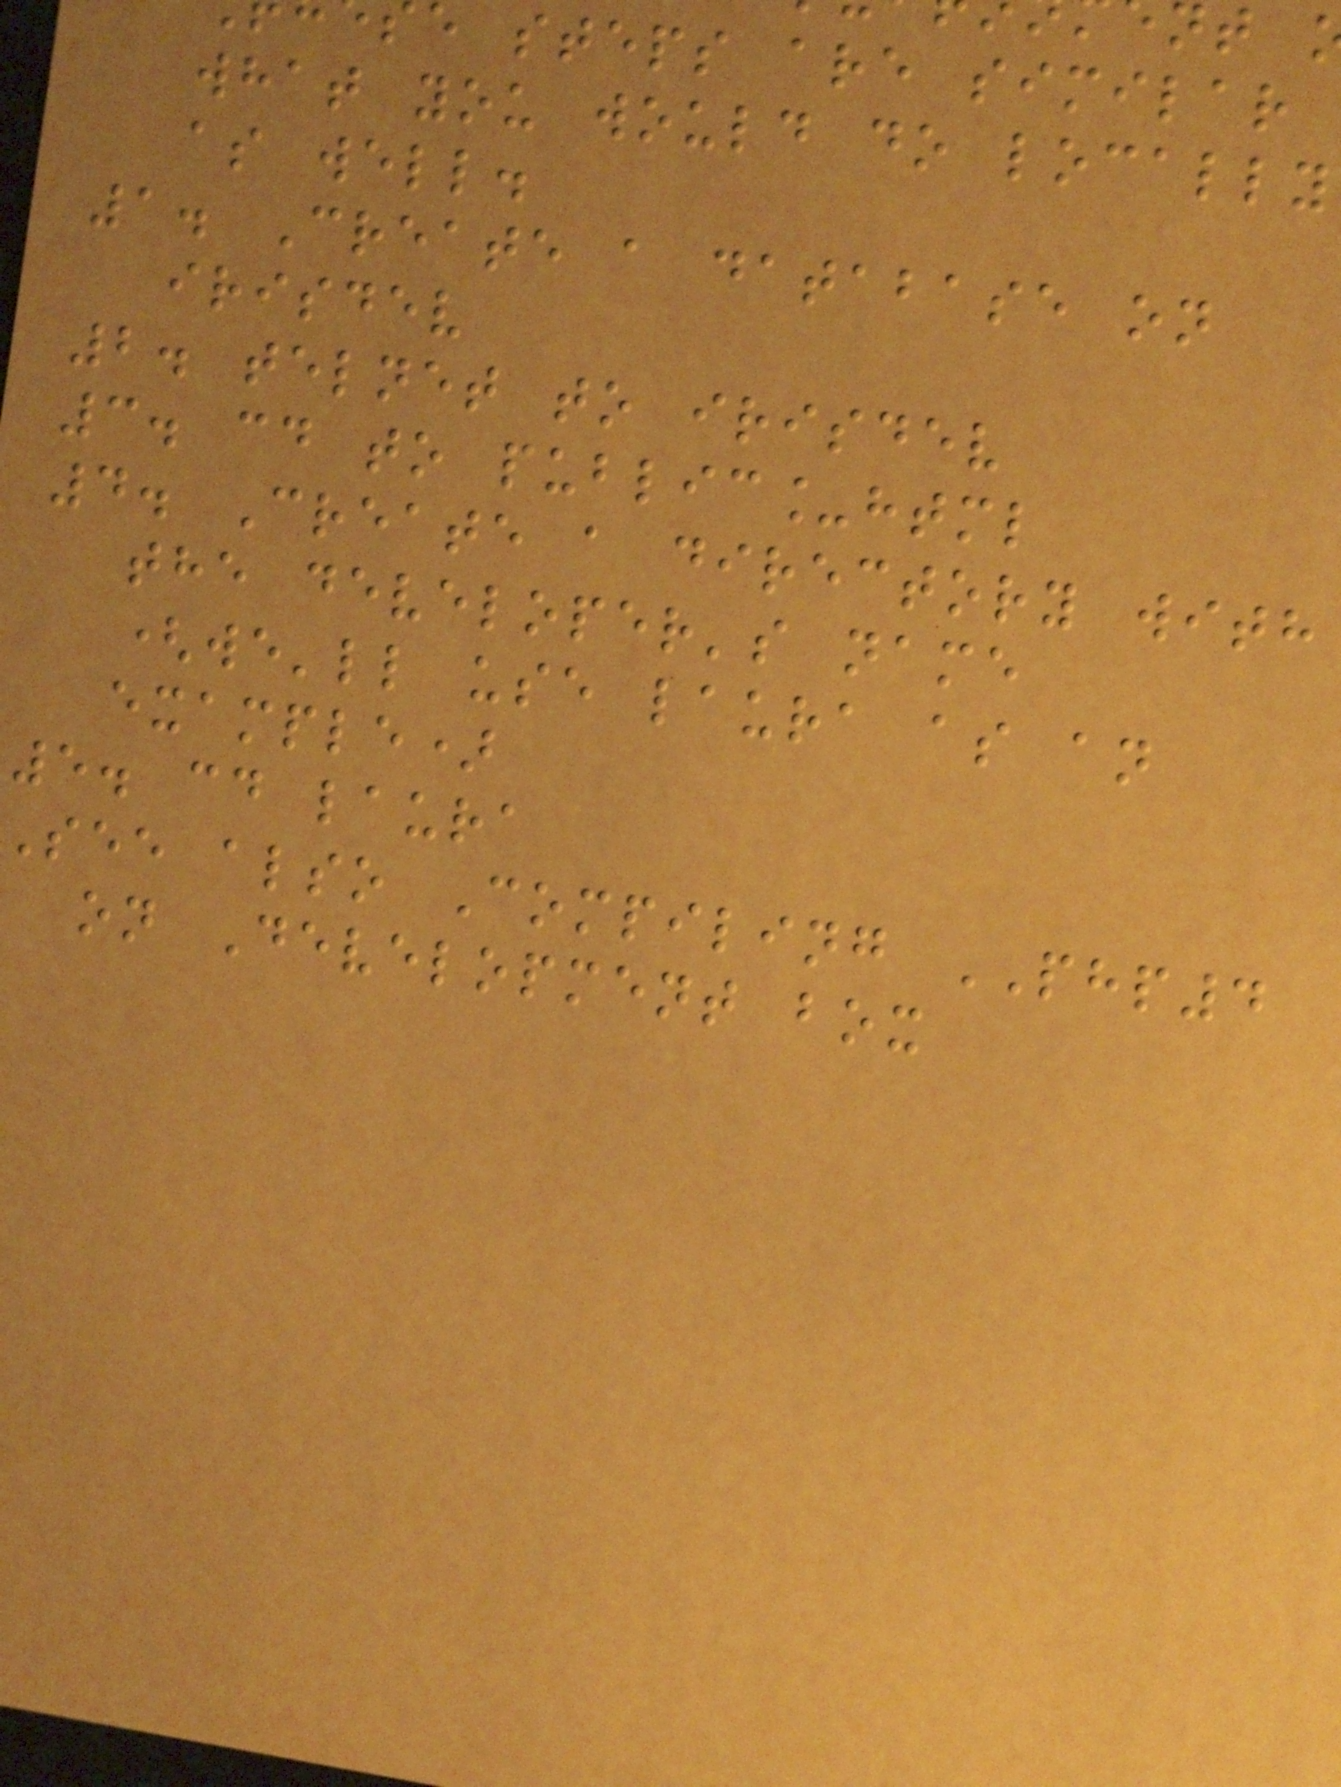e steps are similar
what you would do locally
as well.
1. Create a database on
irisdev
2. telnet to irisdev
3. cd to public_html
4. Create a directory with
the developer's name
(we'll use laura as an
example)
5. cd laura
See also Compiling PHP4
on Development box
